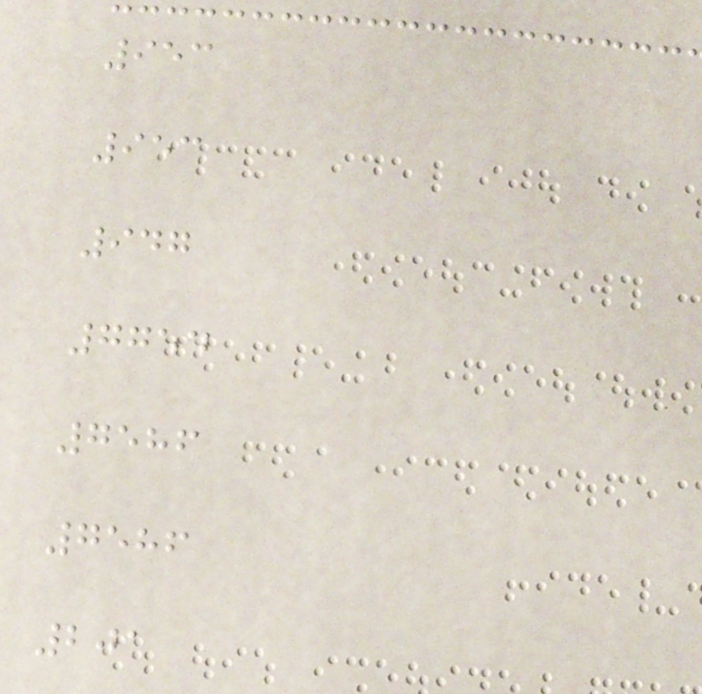953
953
947
7754
7586
7586
201
